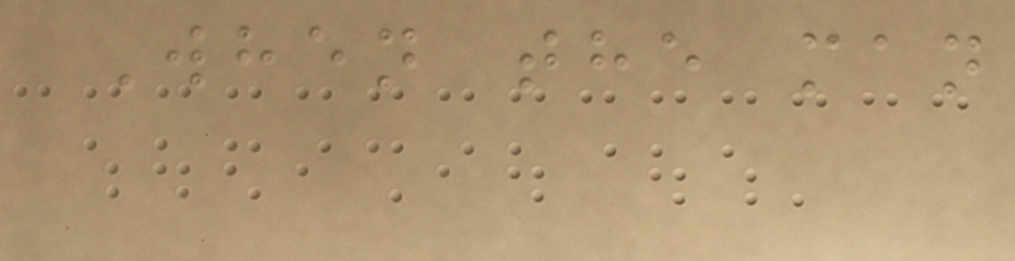When the man
